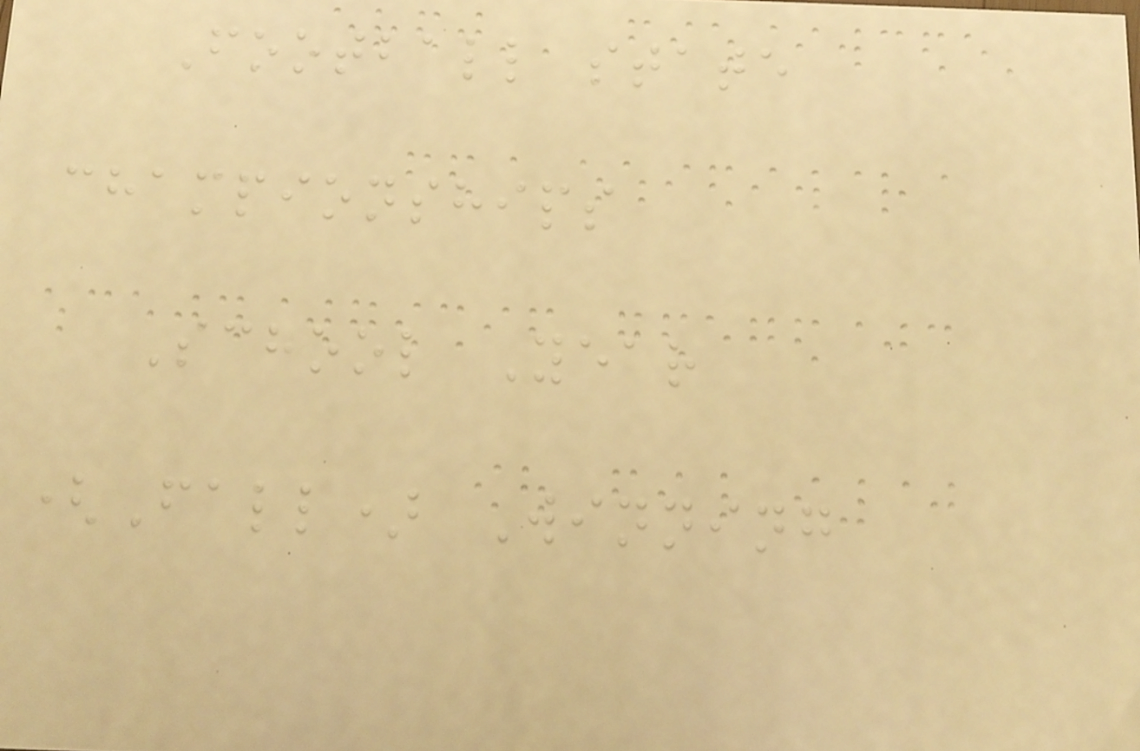Football state
championships
School Year
(Fall) Winning
